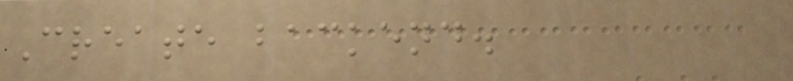Create backend.
